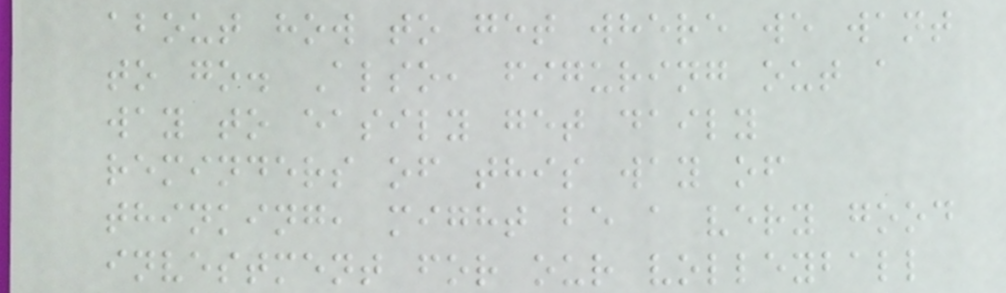about how to get where we want
to go. Also, figuring out a
way to easily get daily
reminders of this way of
thinking, might be a very good
investment for our volleyball
